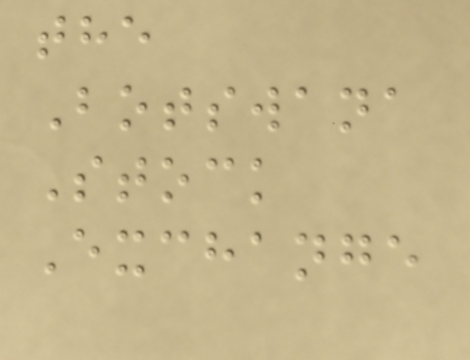the
Botswana
Stock
Exchange
